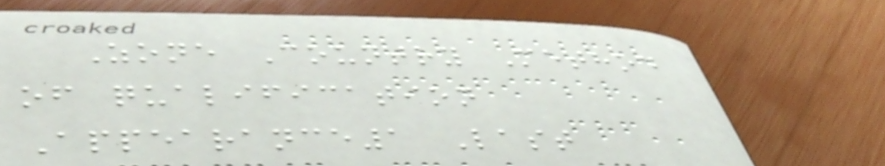Zone Country Method
of qualification
Appearance1 Last
